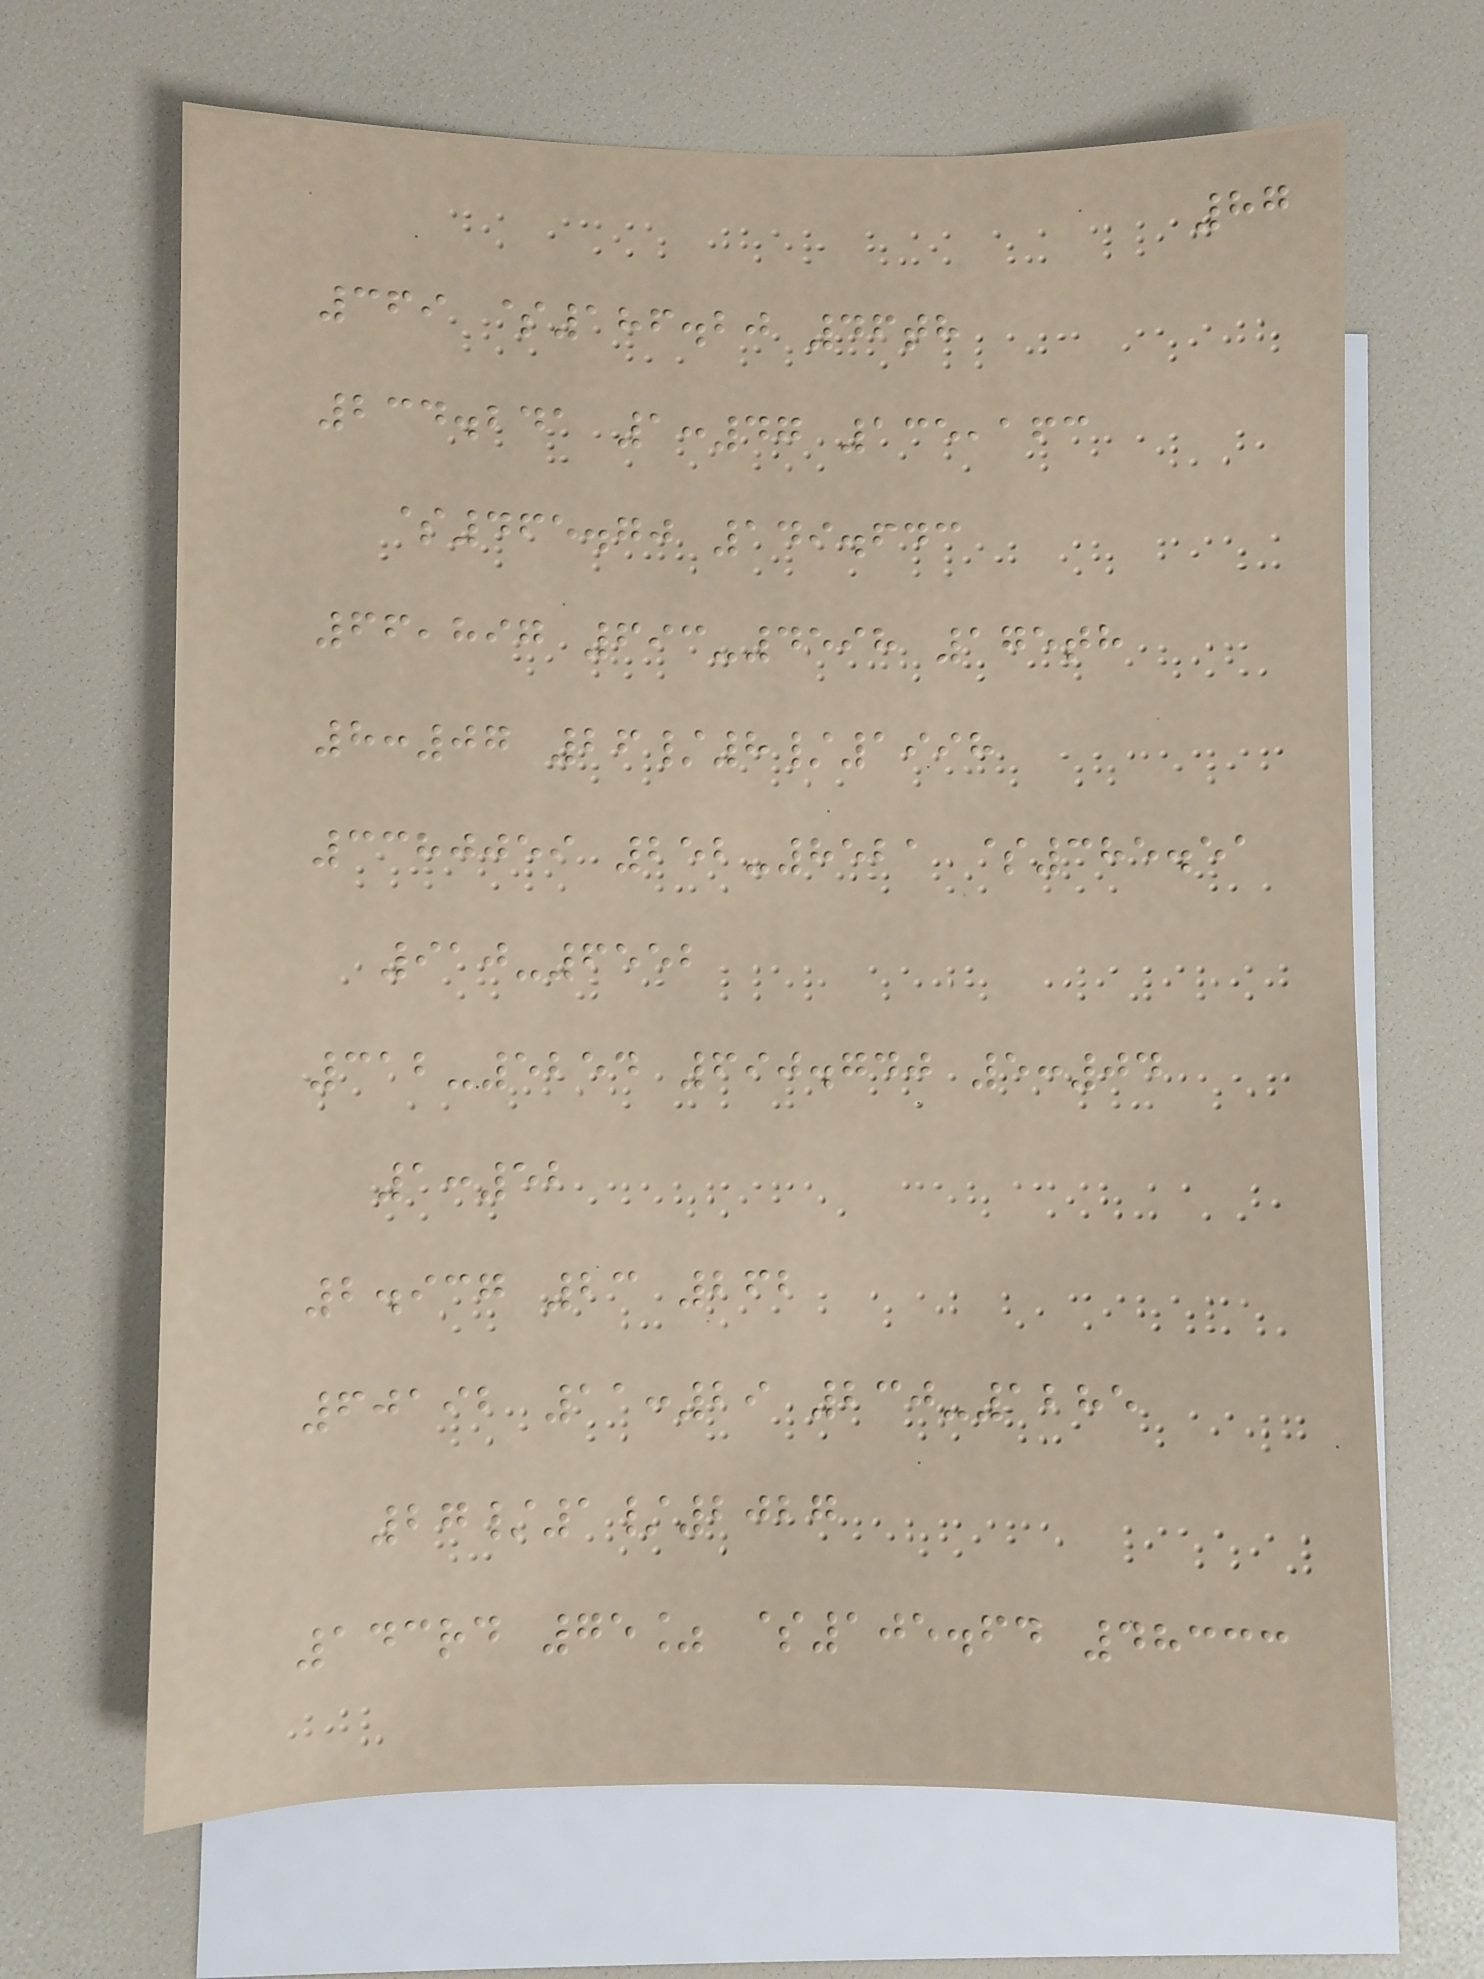87
369 $186.20 46th
234.241 1:47 135,163
$465.70 149.643
66,897 693-4598 175th
8:07 26/8/1998
3380059 252-8521 $385.51
910-6552
312-5254 690.740 5:04
1:52
2.937 23 262
60192 11:29 230-1285
27/1/2027
143rd 75% $105.64 48333
